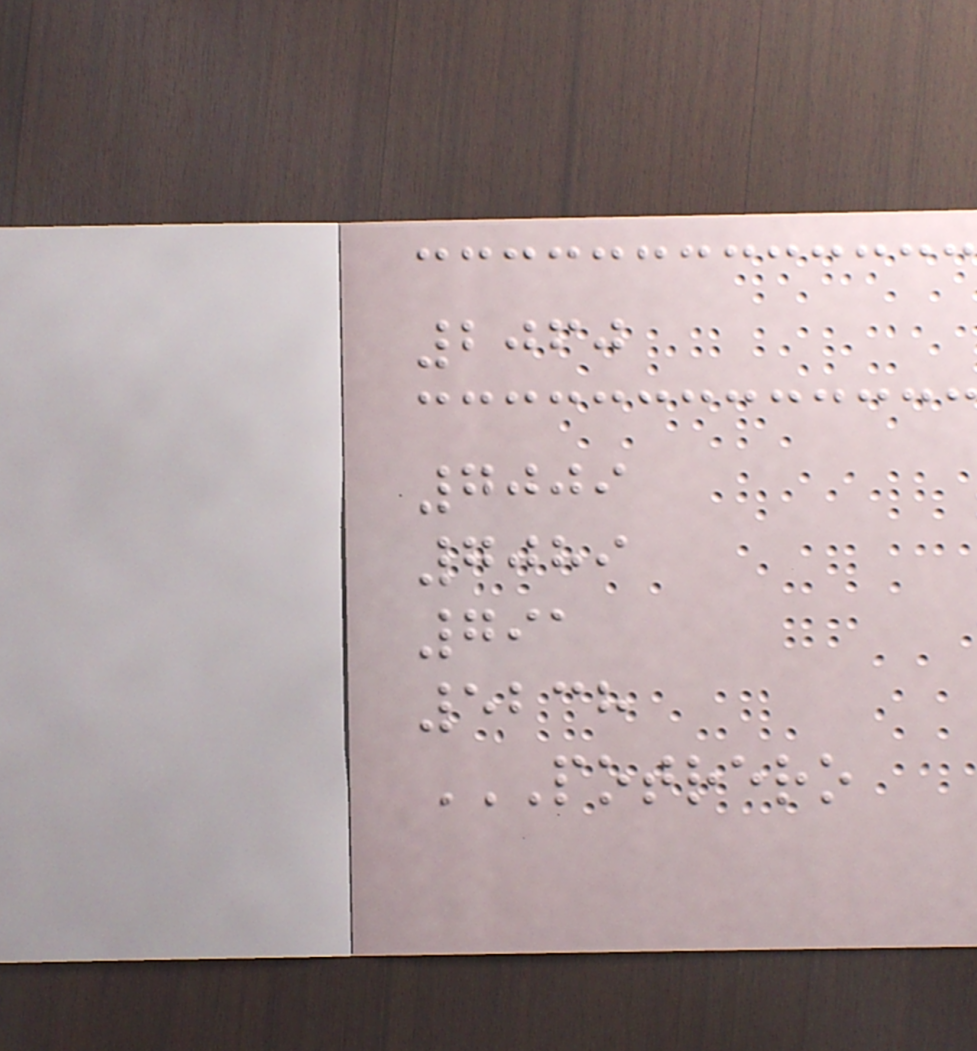2060
7009
7089
791
5238
POTRERO
